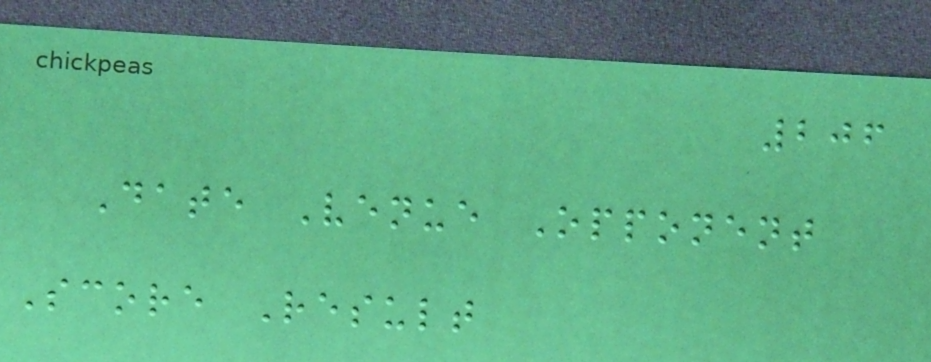206
Date Venue Opponent
Score Result
